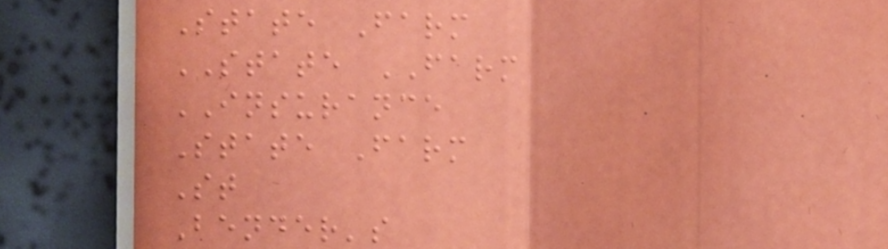State Farm
STATE FARM
INSURANCE
State Farm
St
Bender's
